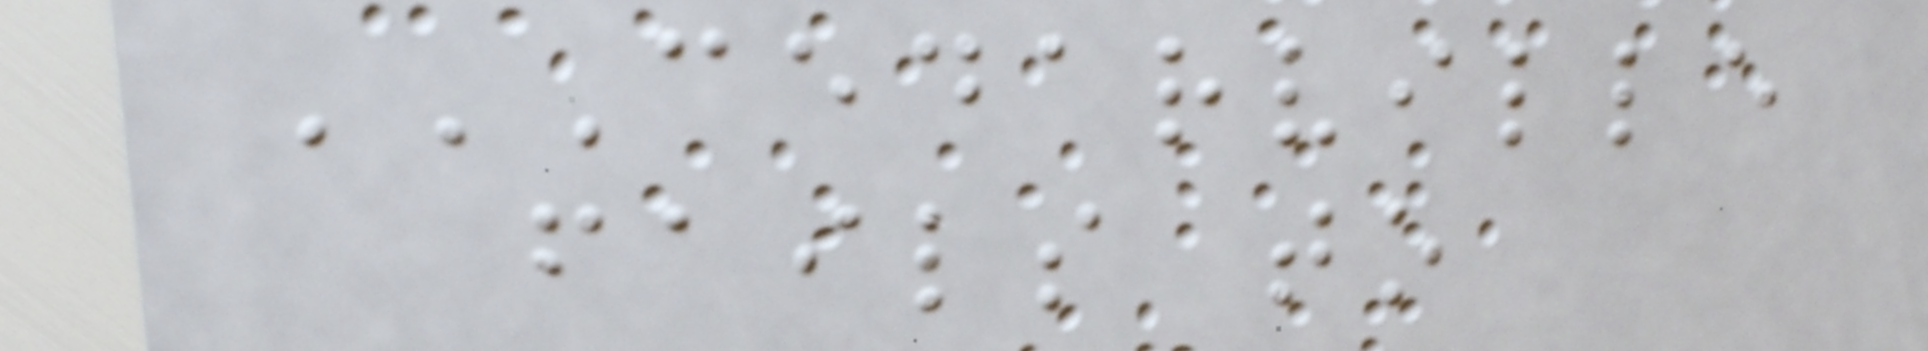CEDARVILLE
FAILS TO
